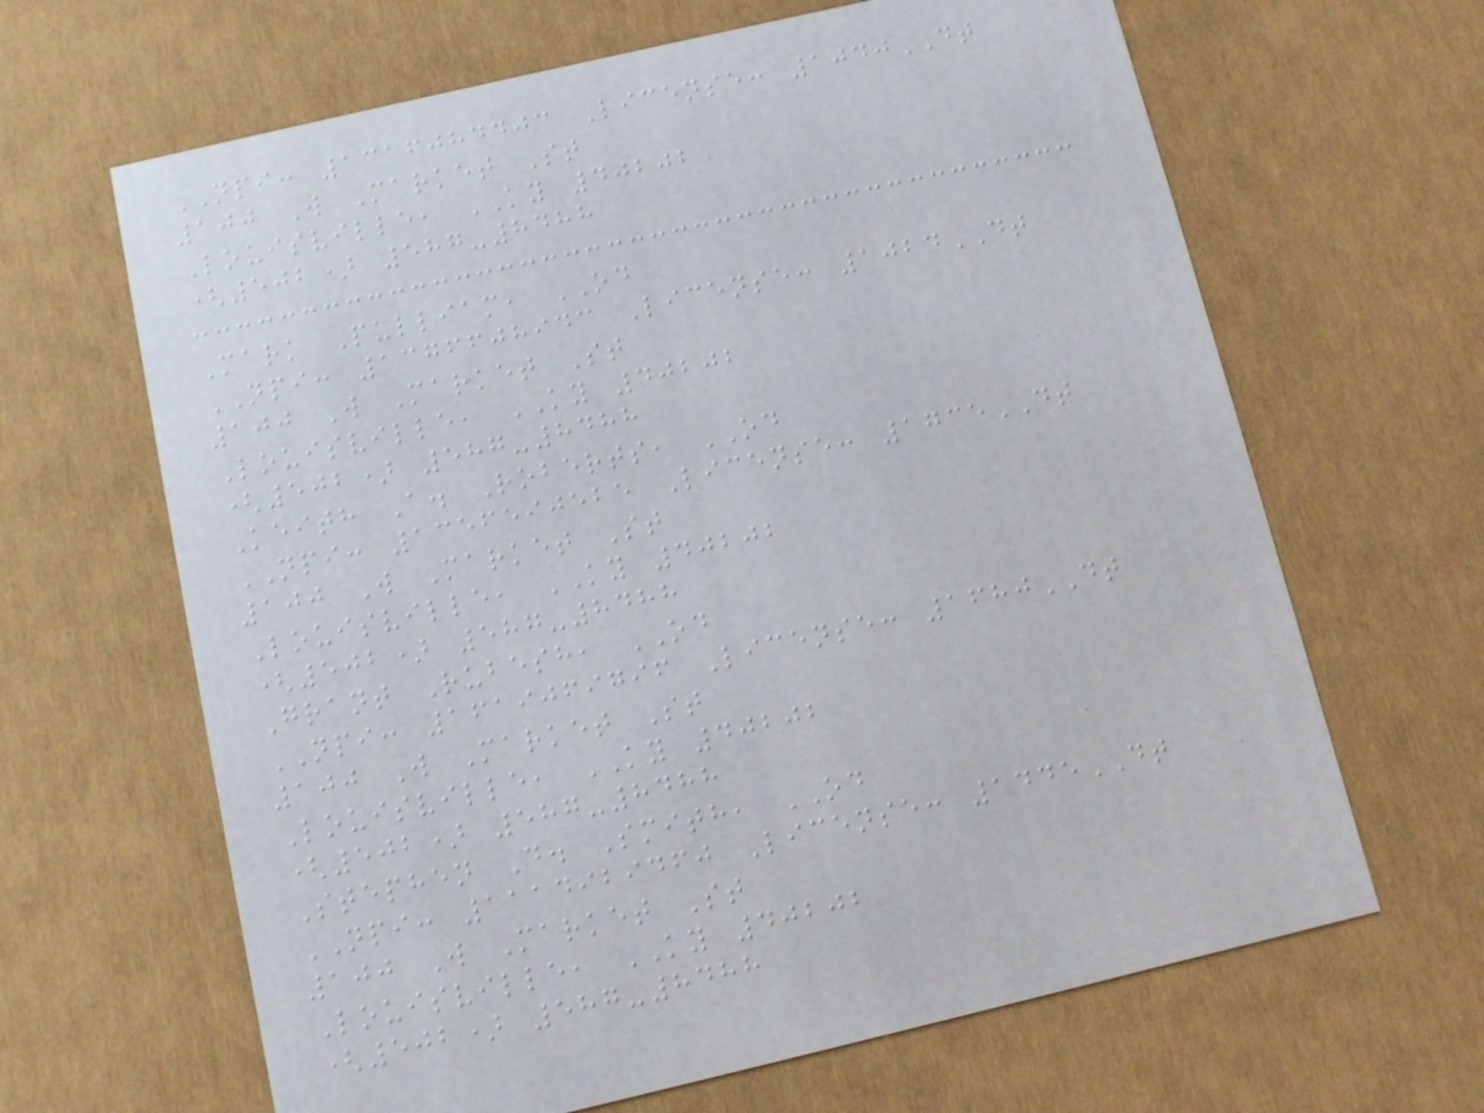NPI: 1316084403 License: 1040DT
100 W Market St
Louisville, KY 40202
(502) 587-8488
Mark Pulliam, OD
NPI: 1376608943 License: 1024DT
100 W Market St
Louisville, KY 40202
(502) 587-8488
Keith A. Roberts, OD
NPI: 1356590525 License: 1735DT
100 W Market St
Louisville, KY 40202
(502) 587-8488
Grant Rubesh, OD
NPI: 1619069796 License: 1680DT
100 W Market St
Louisville, KY 40202
(502) 587-8488
Stephen D. Smith, OD
NPI: 1114929460 License: 1445DT
100 W Market St
Louisville, KY 40202
(502) 587-8488
